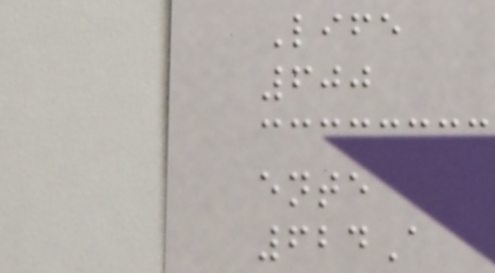Life
600
ente
624A
